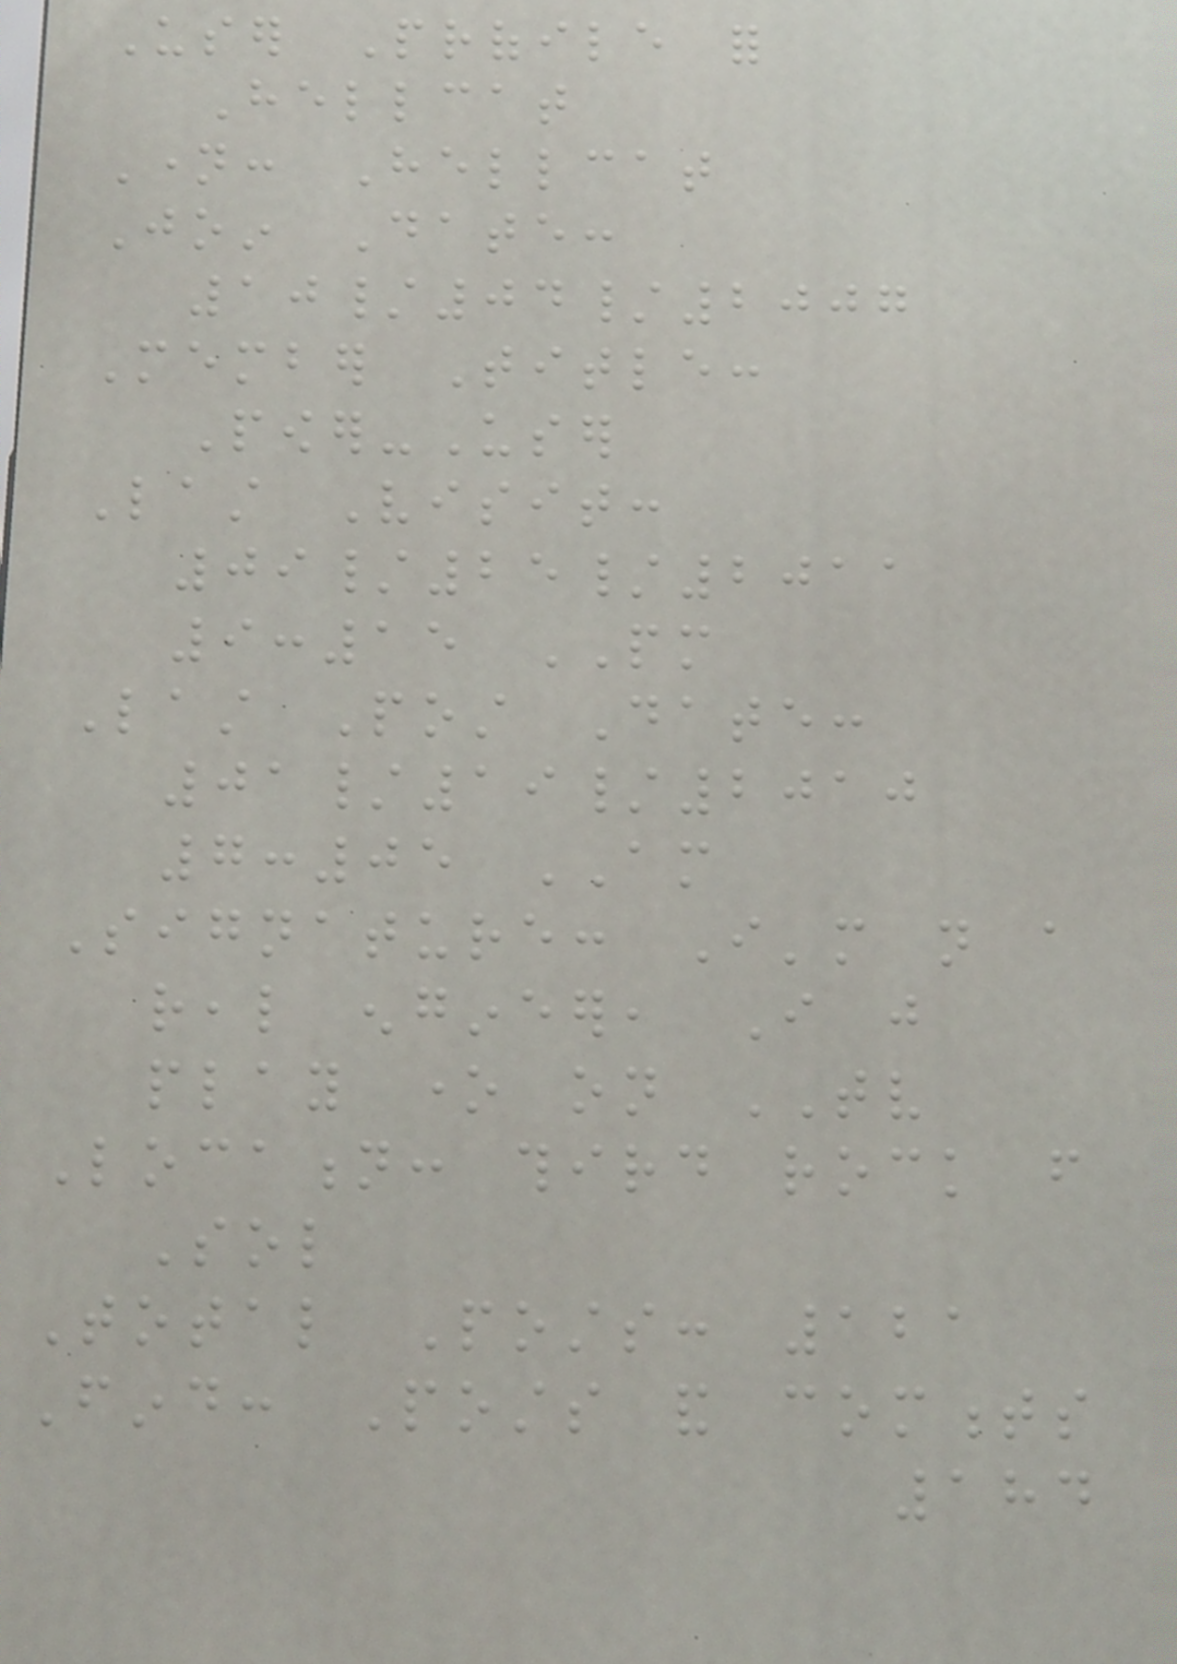User Profile for
Hellcat
Name: Hellcat
Join Date:
10/04/2007
Member Title:
Power-User
Last Visit:
09/25/2011
9:15 PM
Last Post Date:
01/19/2010
7:05 AM
Signature: I'm not a
real engineer, I just
play one on TV
Location: third rock from
Sol
Total Posts: 121
Find: Posts and comments
184
